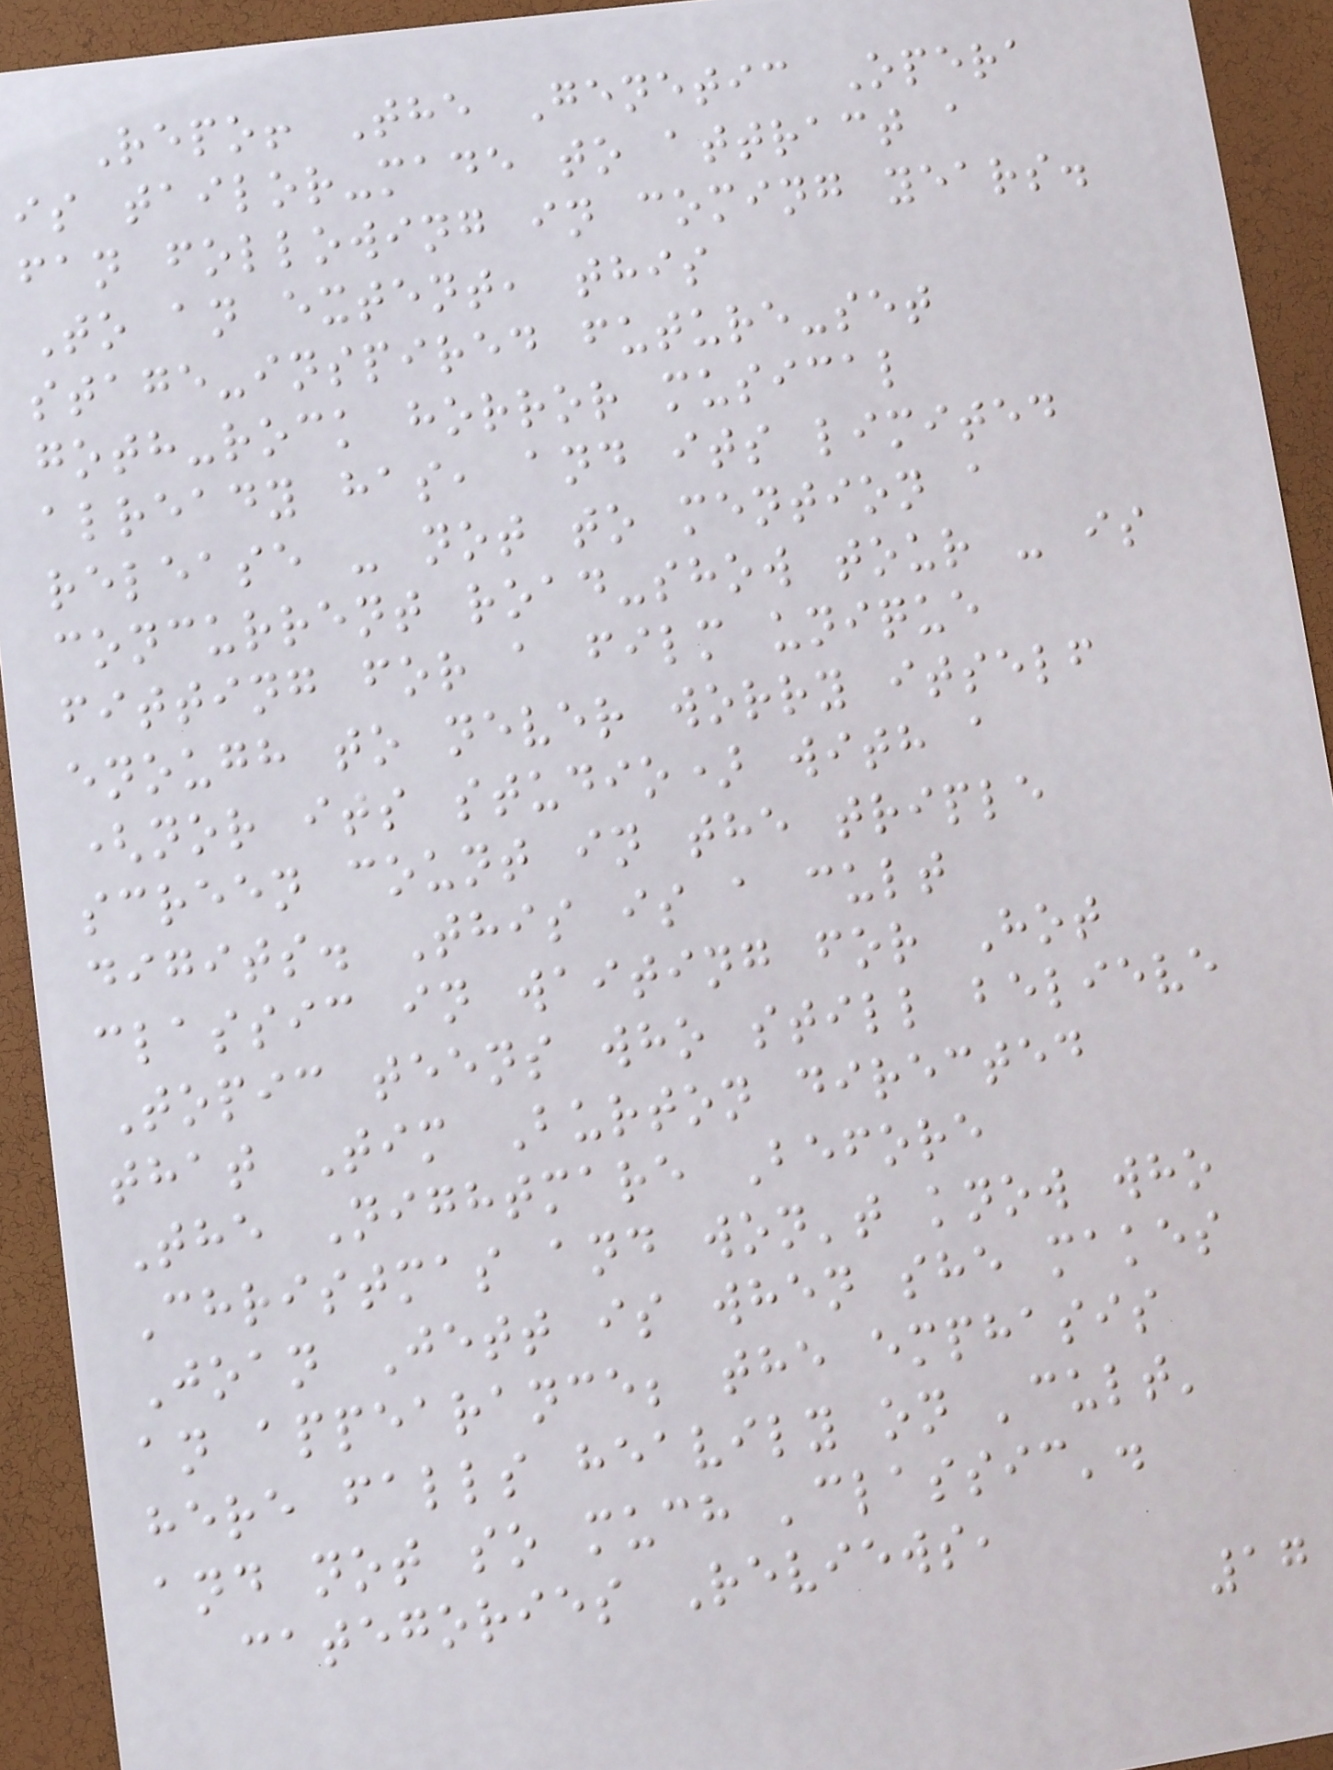Repo! The Genetic Opera
is tailor-made to attract a
fan following in coming years.
To an extent, this
stage-inspired future-set
goth-rock horror musical
already has, and its limited
release - not to mention a
concurrent road-show tour - is
fitting for a film unique
enough to never worry itself
(nor its studio) with a
screen count in the triple
digits. This is a cult
classic in waiting for Hot
Topic teens who still believe
that Tim Burton directed
The Nightmare Before
Christmas and won't know who
Joan Jett is when she makes
an appearance; the emphasis
here falls heavily on 'cult'
and not so much 'classic'.
categories Reviews,
17
